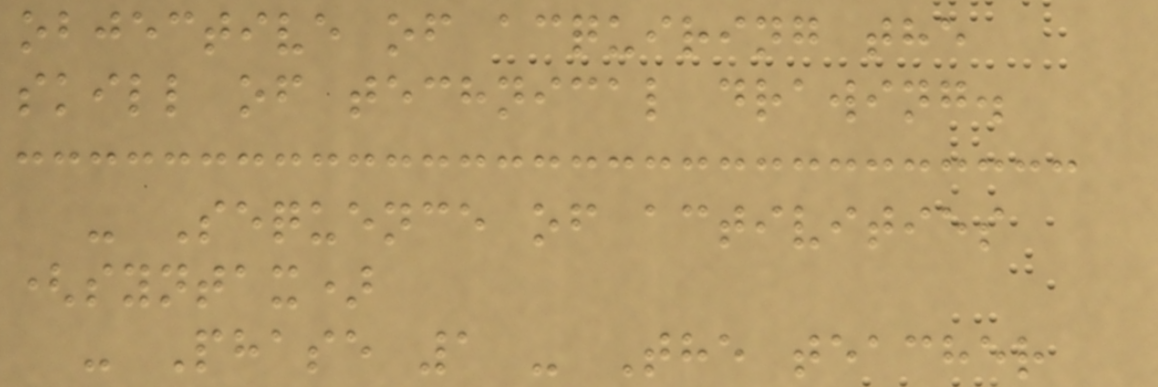objective of acquiring the
skill of technical drawing.
- Sequence of activities
(syntax)
- Phase 1 - The teacher
